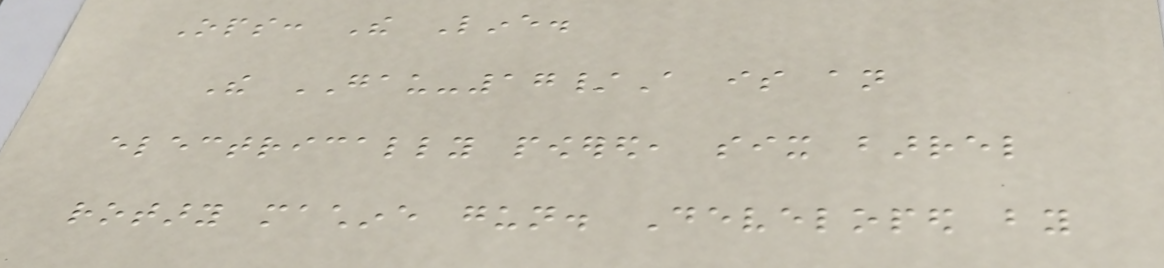Ops: The Line.
The GAU-17/A is an
electrically powered, six barrel
rotary machine gun. Developed by
